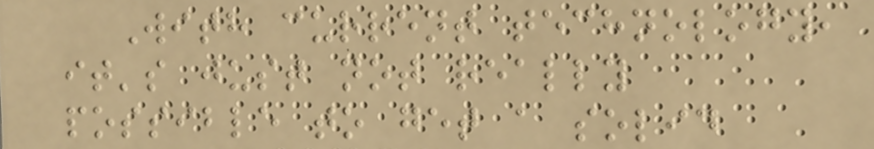With current technology,
it's just not really
possible to get a solid
